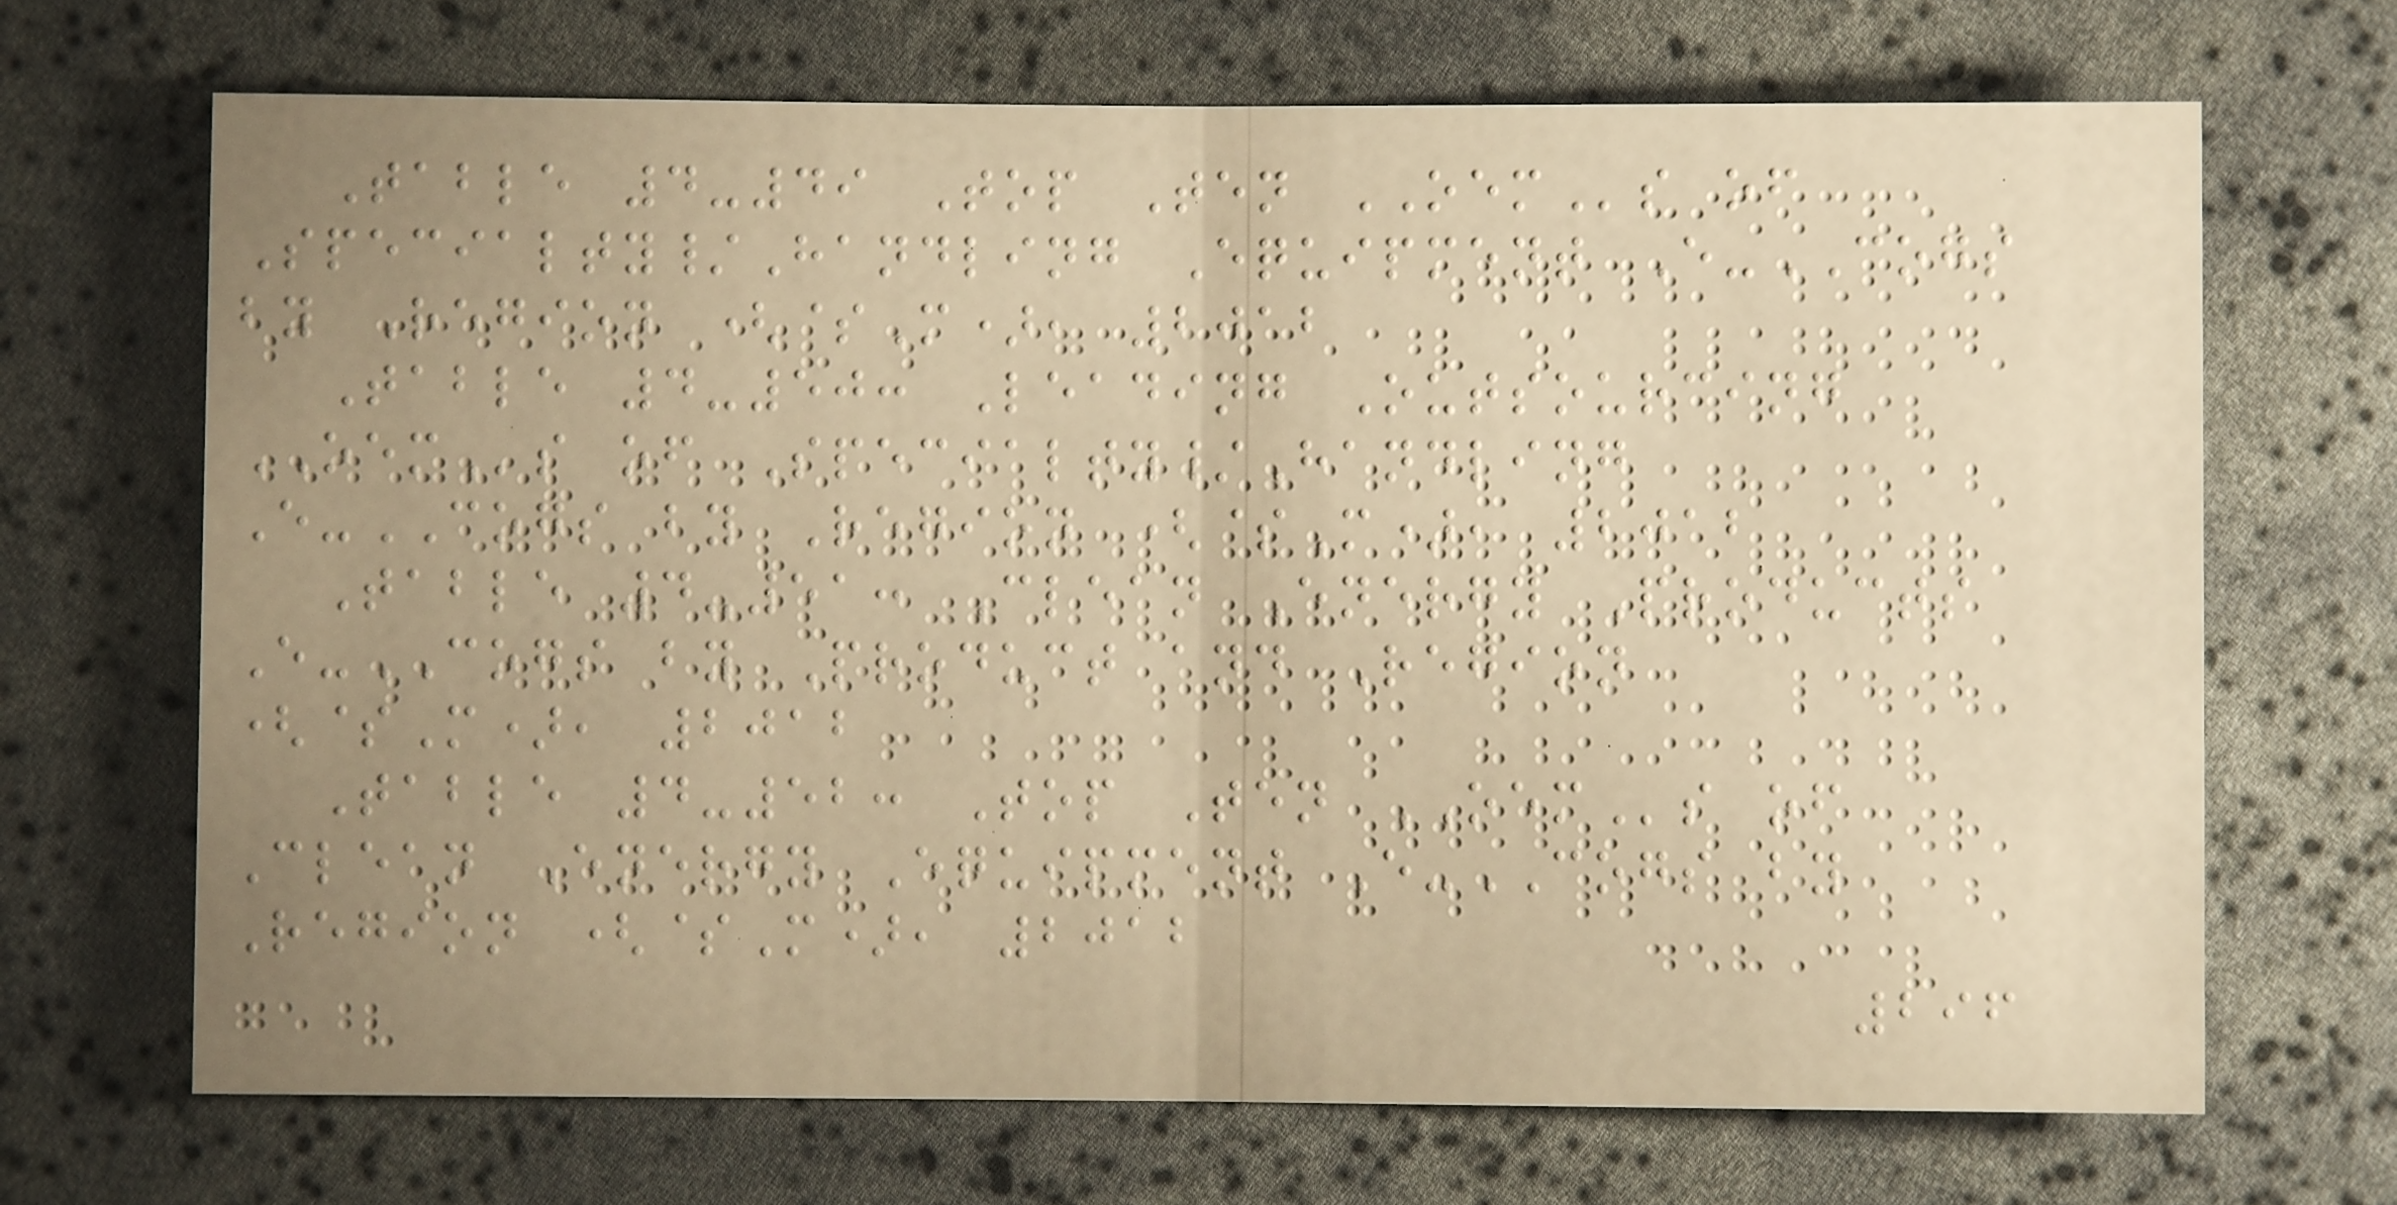Table 4-49 Top Ten OEMs of
Specialty/Handling Equipment E-COGS
by Region ($M), 2012
Table 4-50: Leading Outsourcing
OEMs of Specialty/Handling
E-COGS by Region ($M), 2012
Table 4-51: Clean Energy Products
E-COGS by Product and Region
($M), 2012
Table 4-52: Top Ten OEMs of
Clean Energy Equipment E-COGS by
Region ($M), 2012
296
